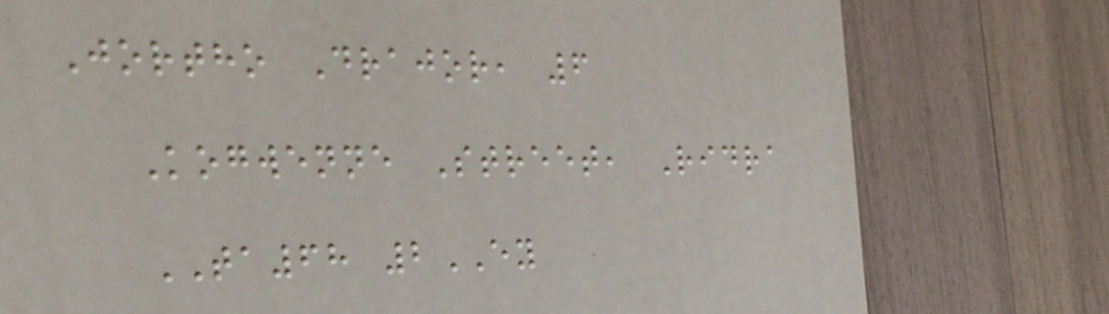Jortho Drajor, 6
Kogwenne Street, Ridra
TA68 2EY
